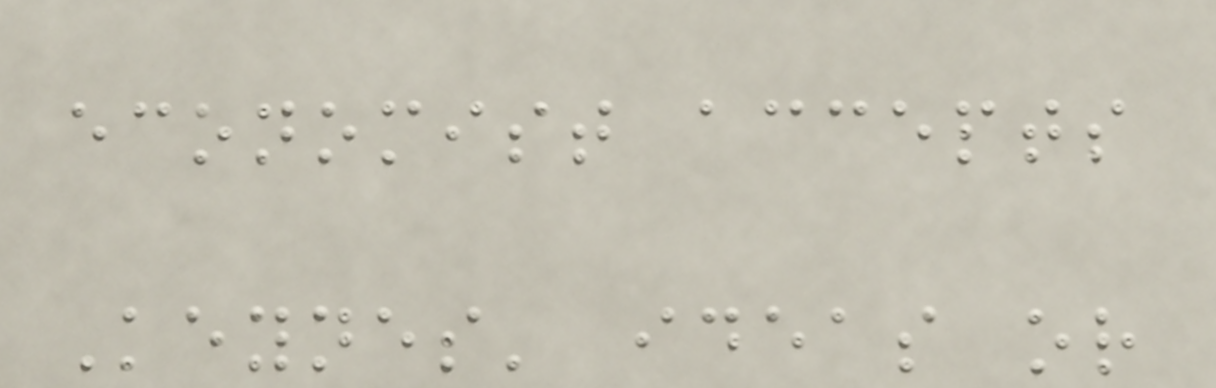economist accepts
Keynes' ideas or
